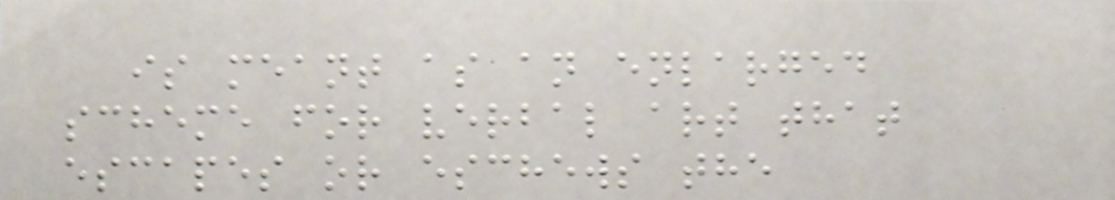is meant as an enlarged
scheme for verbal art that
escapes or eschews the
